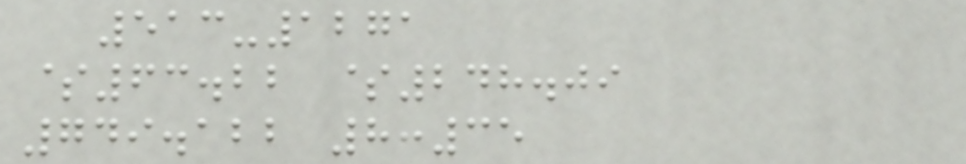513-1271
$63.22 $248.09
749.122 8:35
